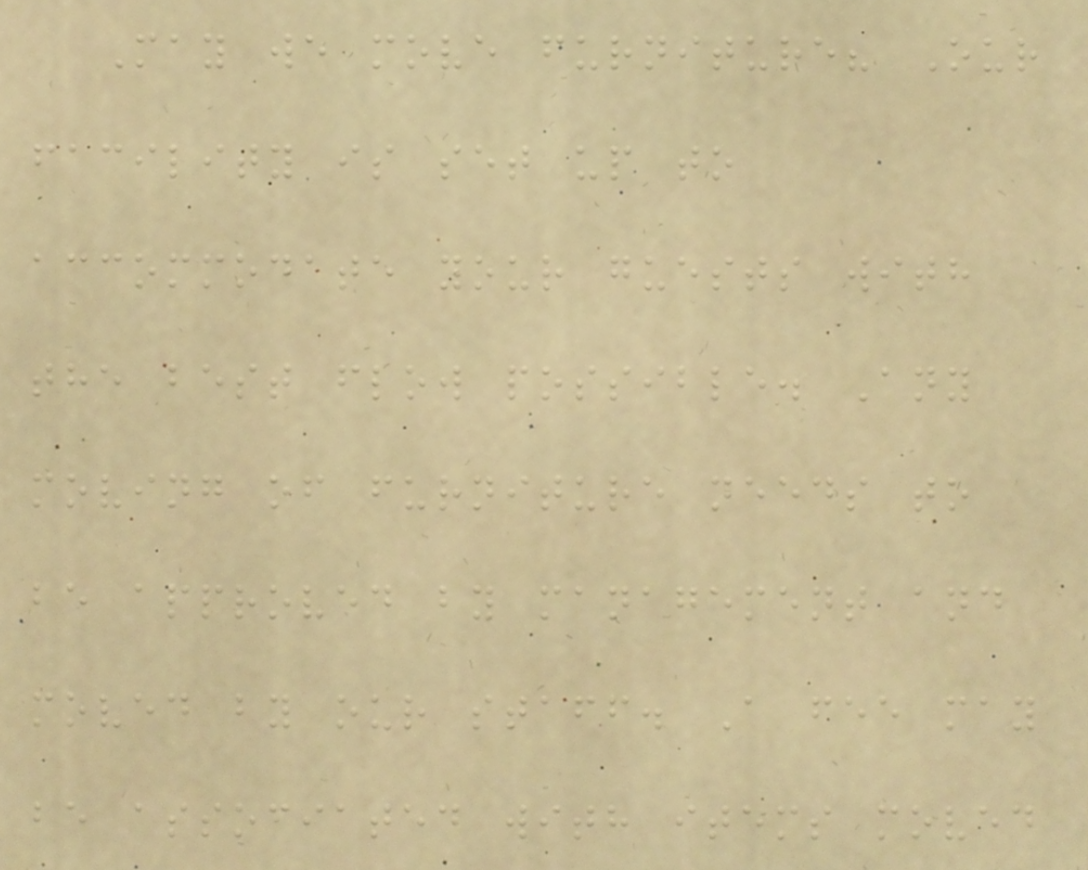May we move furniture? Our
facility is set up to
accommodate your guests with
the best flow possible. Any
moving of furniture needs to
be approved by management and
moved by our staff. A fee may
be associated with items moved
